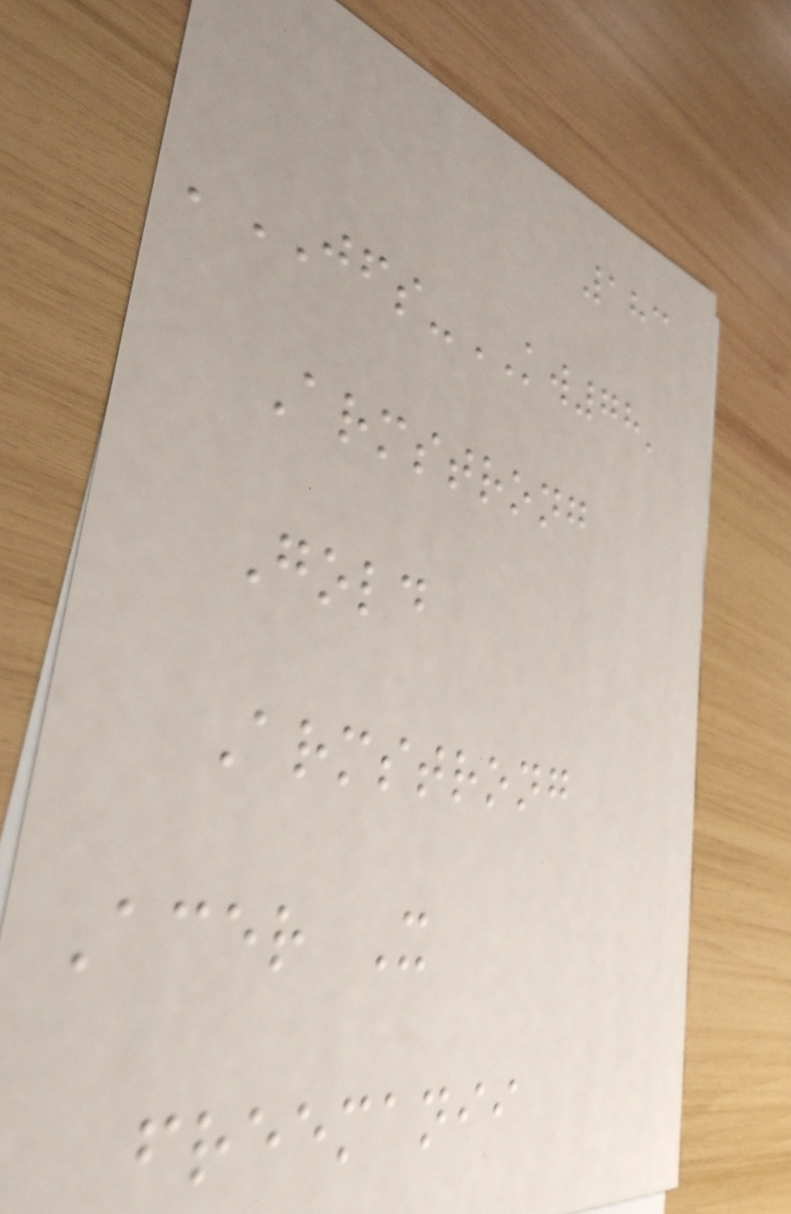183
'JFS-KW78'
Armstrong
Gold
Armstrong
Acer X
freemanii
